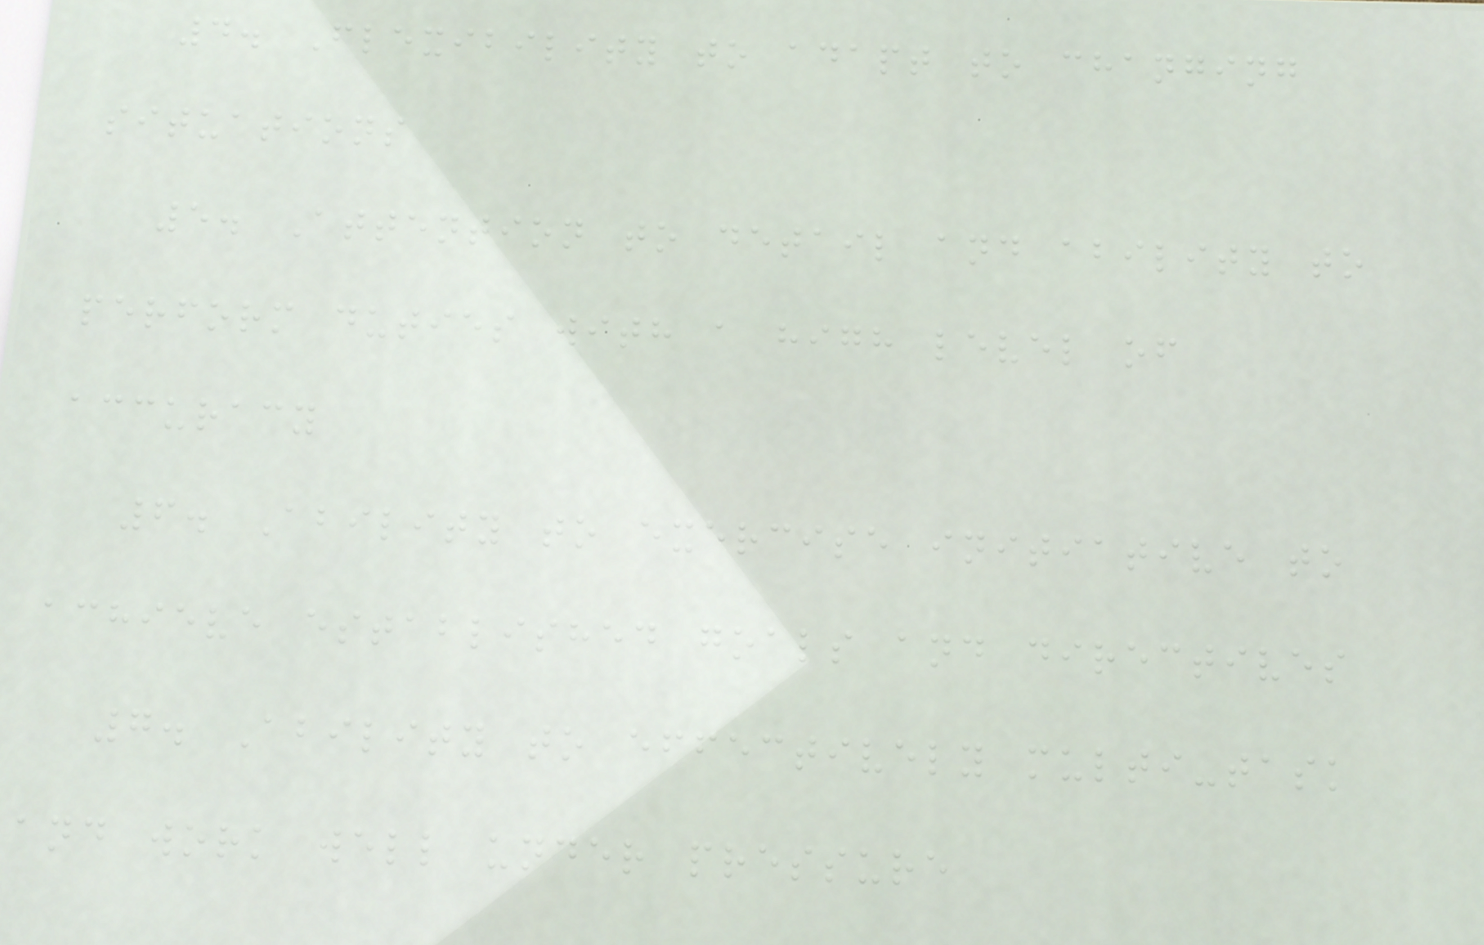4. Flexibility to adapt to changing
situations
5. Attention to detail and ability to
perform duties with a high level of
accuracy
6. Ability to exercise initiative to
achieve established goals and directives
7. Ability to effectively multi-task
and work well under pressure
